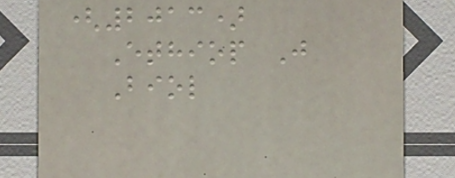(2013)
Ethiop J
Biol
